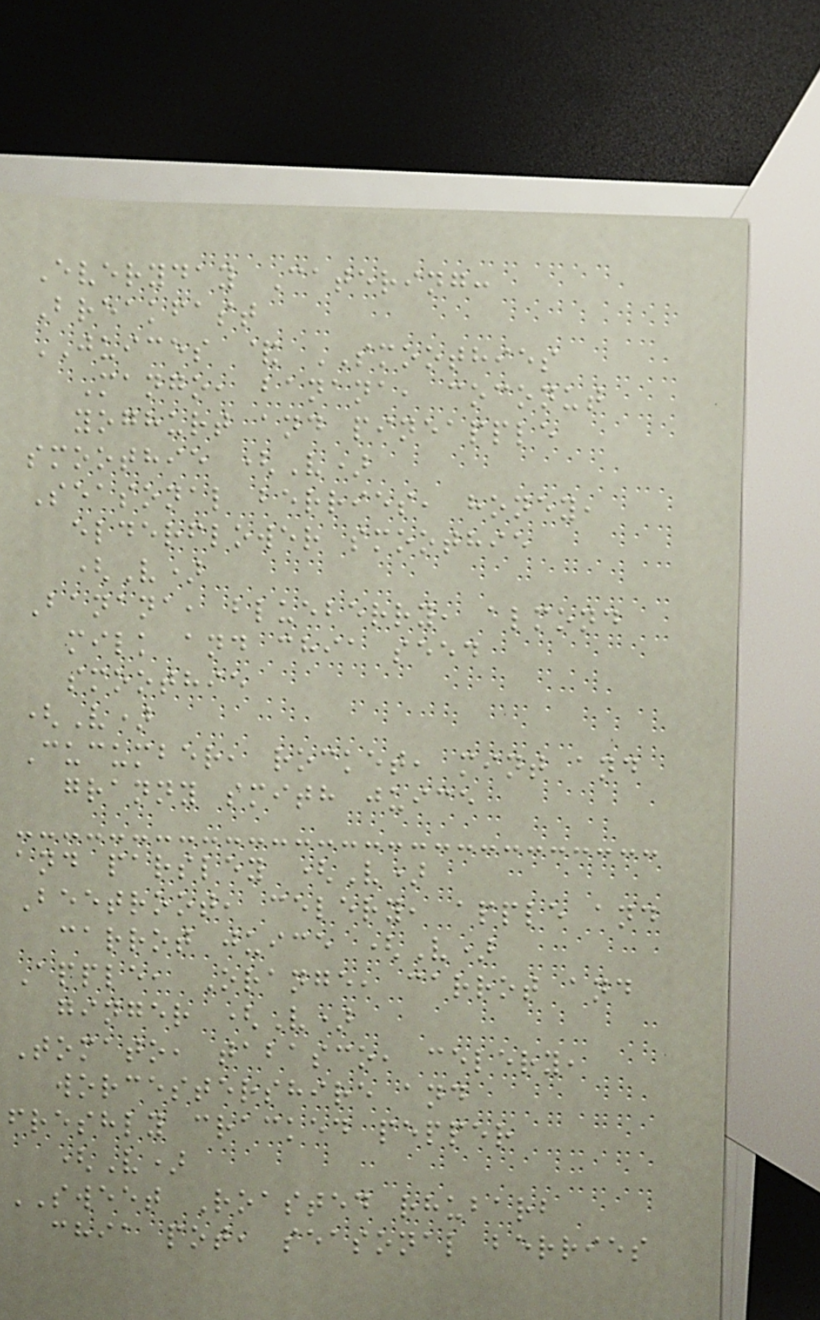Everyday Catering:
Breakfast
JUICES & SMOOTHIES
Mango, banana, coconut
yoghurt and pineapple
smoothie (V)
Seasonal berries, honey,
elderflower smoothie
(V)
Banana, blueberry, almond
milk and chia seed
smoothie
(V)
Cucumber, rocket, mint and
granny smith juice
and parsley (V)
Beetroot, celery, apple and
carrot juice (V)
Apple, Orange, carrot and
ginger (V)
Tomato, tabasco, celery,
worcestershire and
freshly cracked pepper
(V)
SWEET Roasted rhubarb
chia pot, seasonal berries
